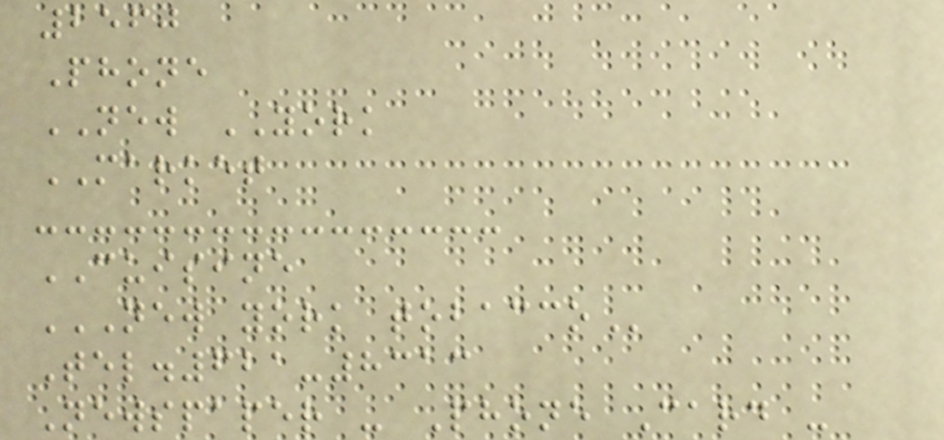2560
Phone
NEW YORK
MARKET
CUISINE
NEW YORK TOBACCO
Tel.621-8313
Newspaper - Phone Card -
